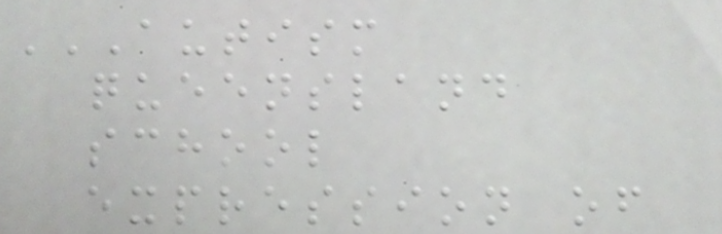AUTISM
QUEENSLAND
SCHOOL
EXPRESSION OF
